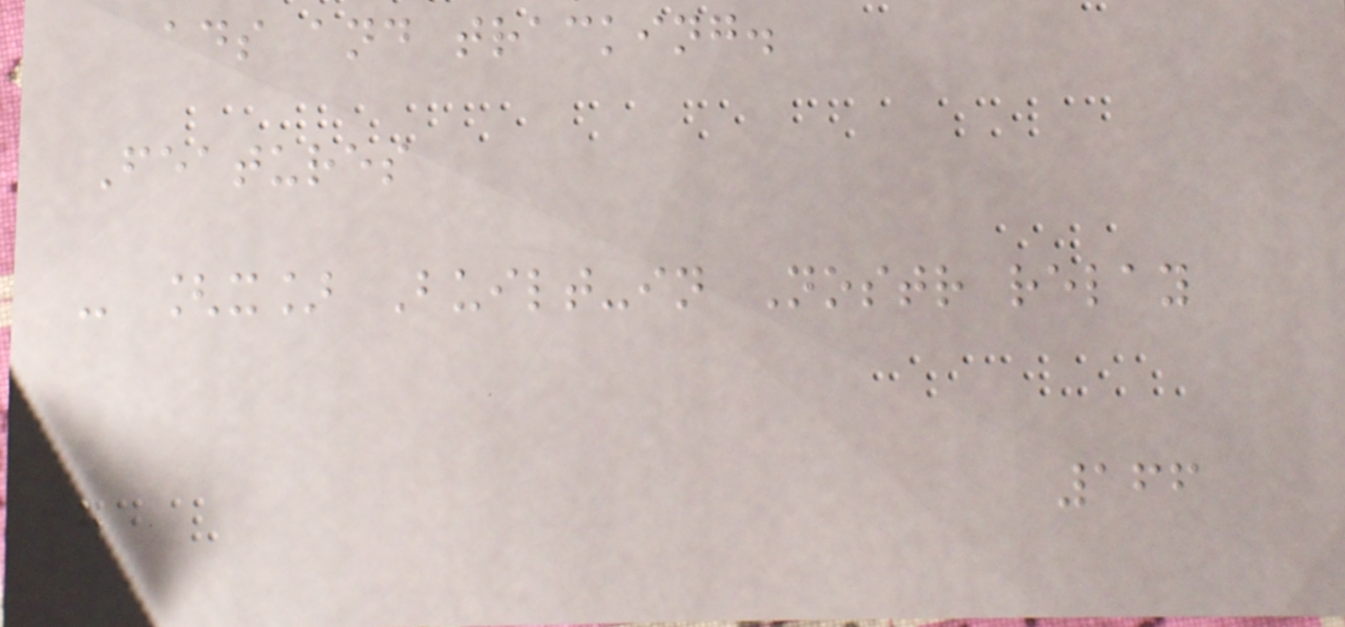ads and tracking.
Features
- [x] Built-in Nostr relay
166
